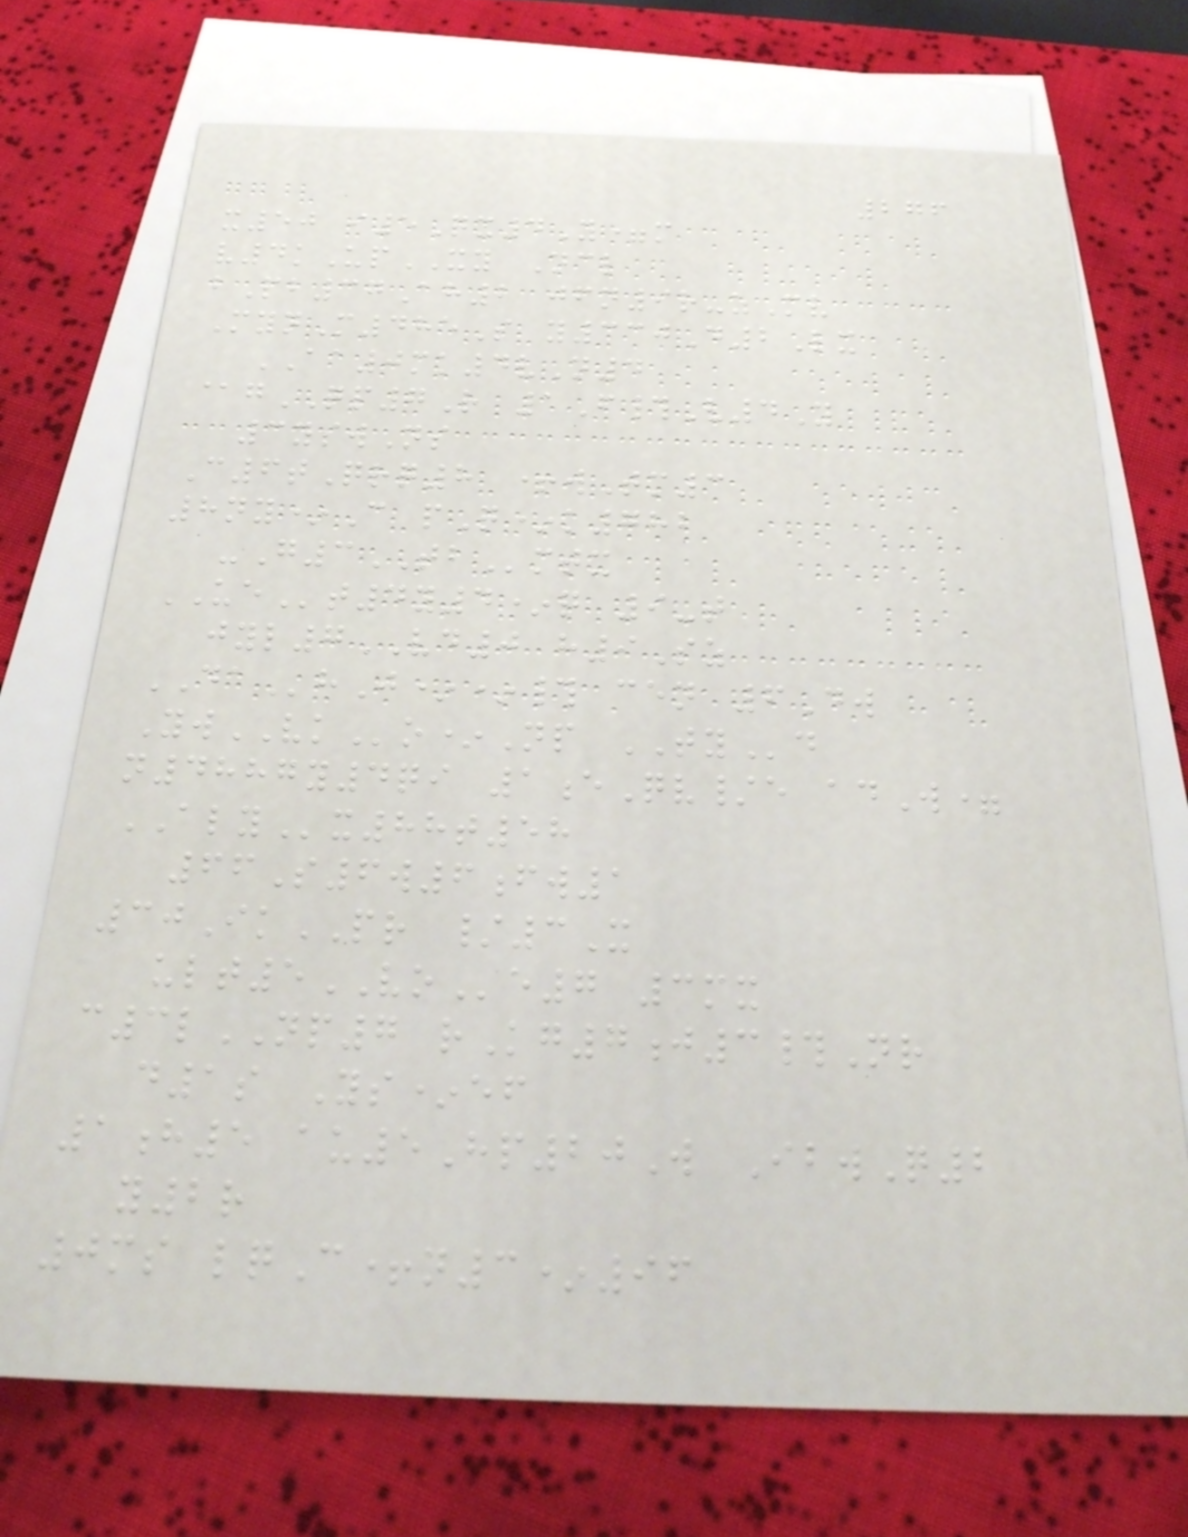276
x50 i5Qx4Y=m
v4kUpXY Ncl
bPb37Ah2 jfn9r-zMv
MynM485S y330D2Lx
AA0mk4vN4
@gQP7R 1F#V4Y
3yswNs
C6tQrq8 +wTm3
8ny*C pQ*k782
-G3TBmtx
UEt4y4*q 9-t
jyl7VD0 h9Sz
DAhJ**# cen 6Dw
YwVKo*Np TYd
n4887y4qi 1eQv/e adW=
ALYx88t58
66S6w6fw1
30IkPR /3X
ult5VOe7 3mx
c3lNP7 rKg7j3#Nr
d1s Ys*ef
1h5 au5Hp20W IbwQ2
y2r
0ms lqC+n3*96
